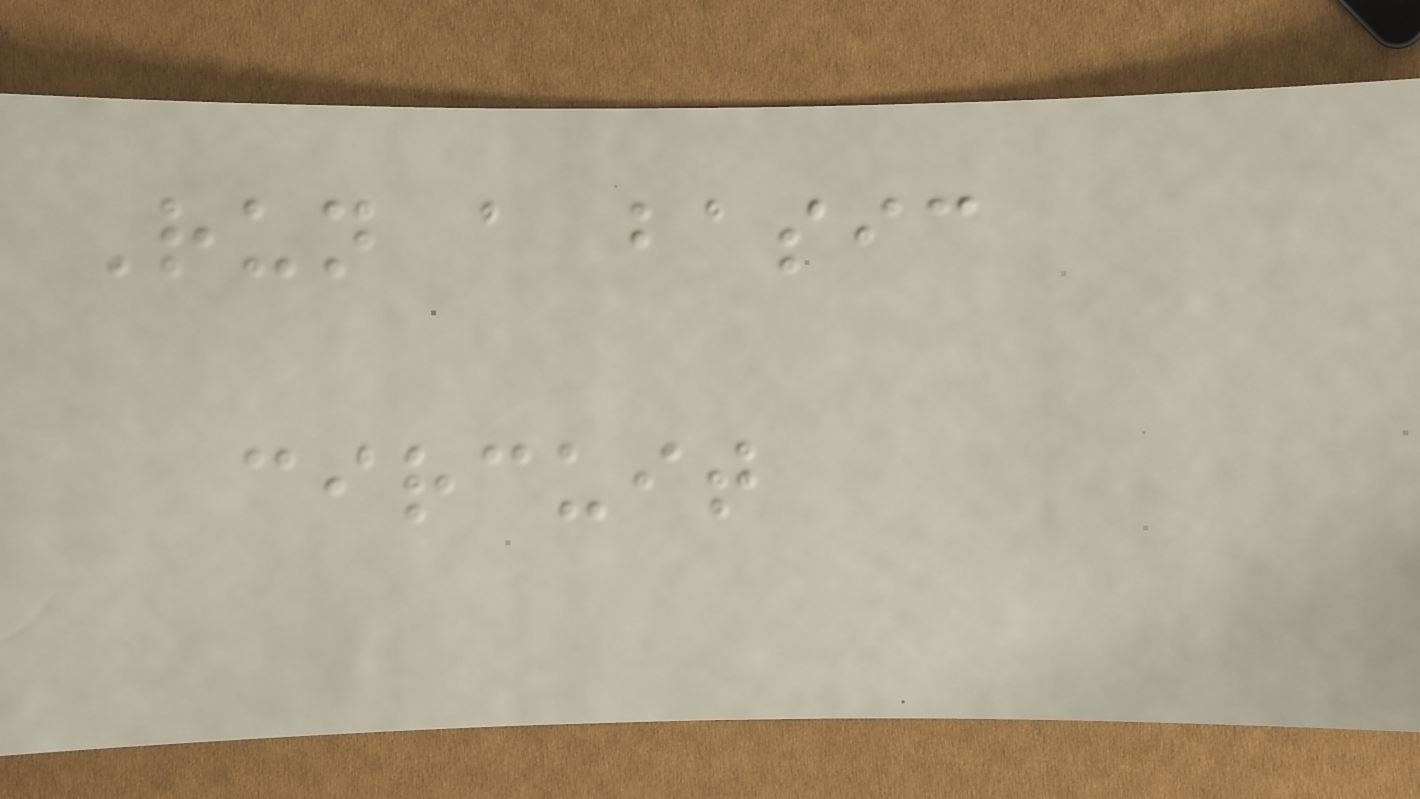Run a basic
circuit
